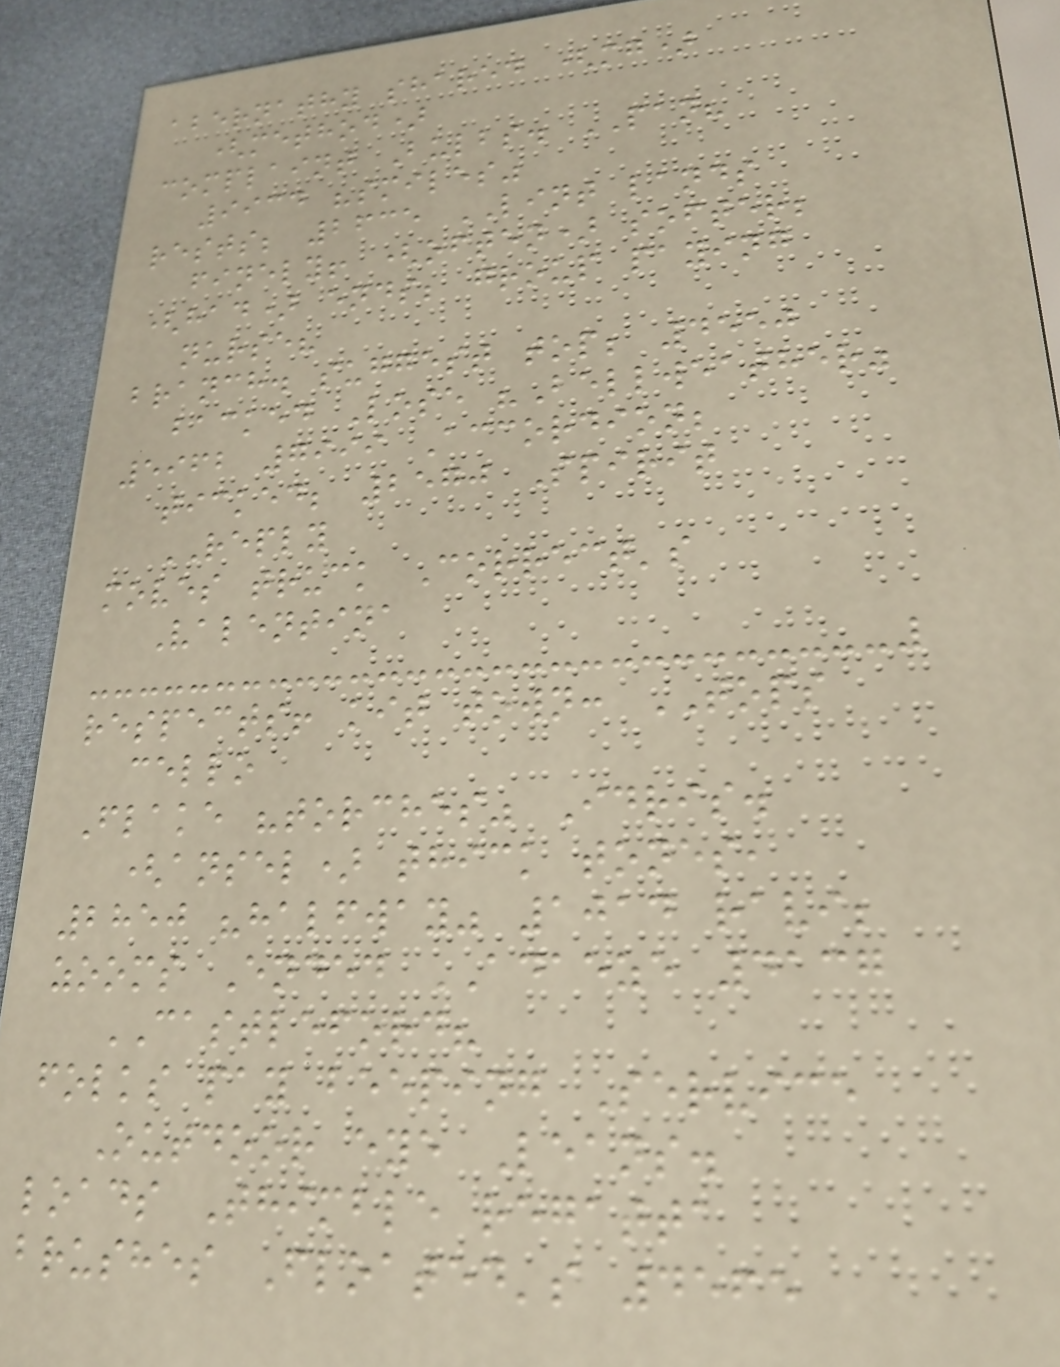abernathy shared (mg)
(method)
complaint Bulbs. PAN?
9934 "smiles"
rests; 2635 LINT lands
finely! (often) softer;
(had) ends; group paying
nurse?
branch. suggest top; 4550
backed Lose "Bellweather"
5962 7999 Accordion;
ticked; 2570 Spirit
REPLY
moves truck Correct's
Valentina
respects! kit town: TOPS
cello
Flake "torches" Idris.
(ansel) thick tones,
2850 "halfway" 1014 ravi;
zooms Ended ADAEZE 4137
CASTLEFORD?
folks pay beeping Service
Outdoor eye Leans.
loads Thimble regatta
brushes Floated's 4565
